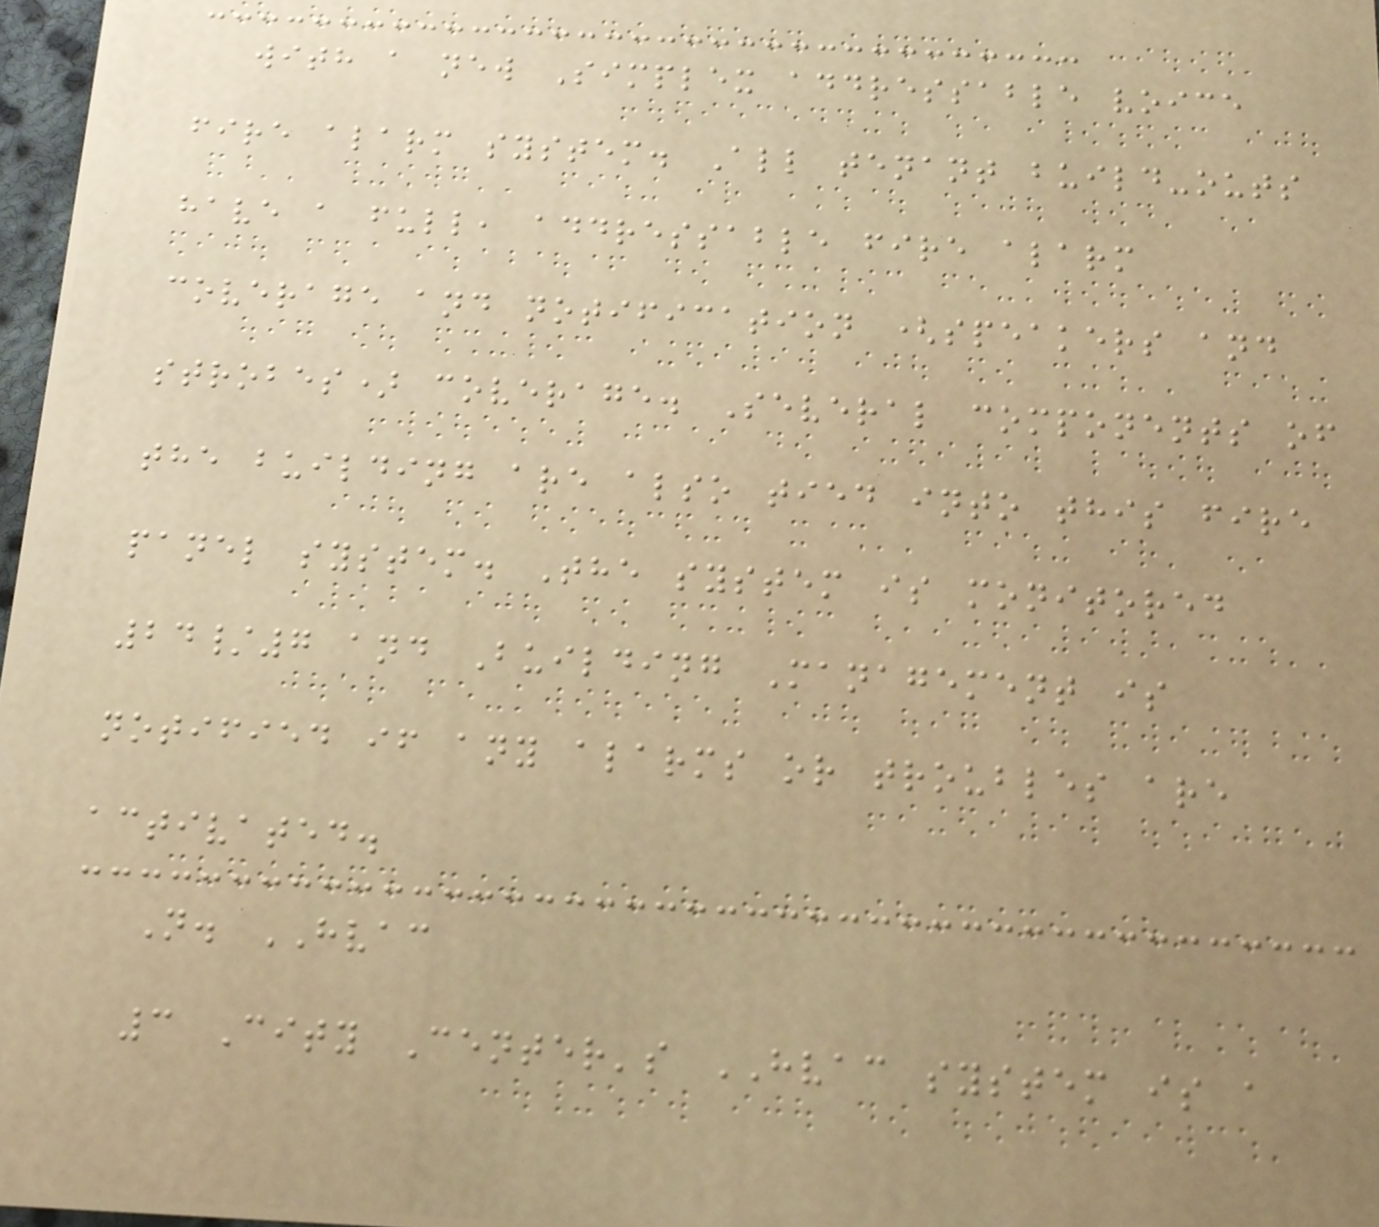with a new Simplex addressable voice
fire alarm system. All tenant build-outs
have a full, addressable fire alarm
coverage and notification (speakers and
strobes) coverage. Several components of
the building are also tied into this fire
panel system. The system is monitored
24/7 and Building Management is
notified if any alarms or troubles are
activated.
N. HVAC
3 City Center's HVAC system is a
